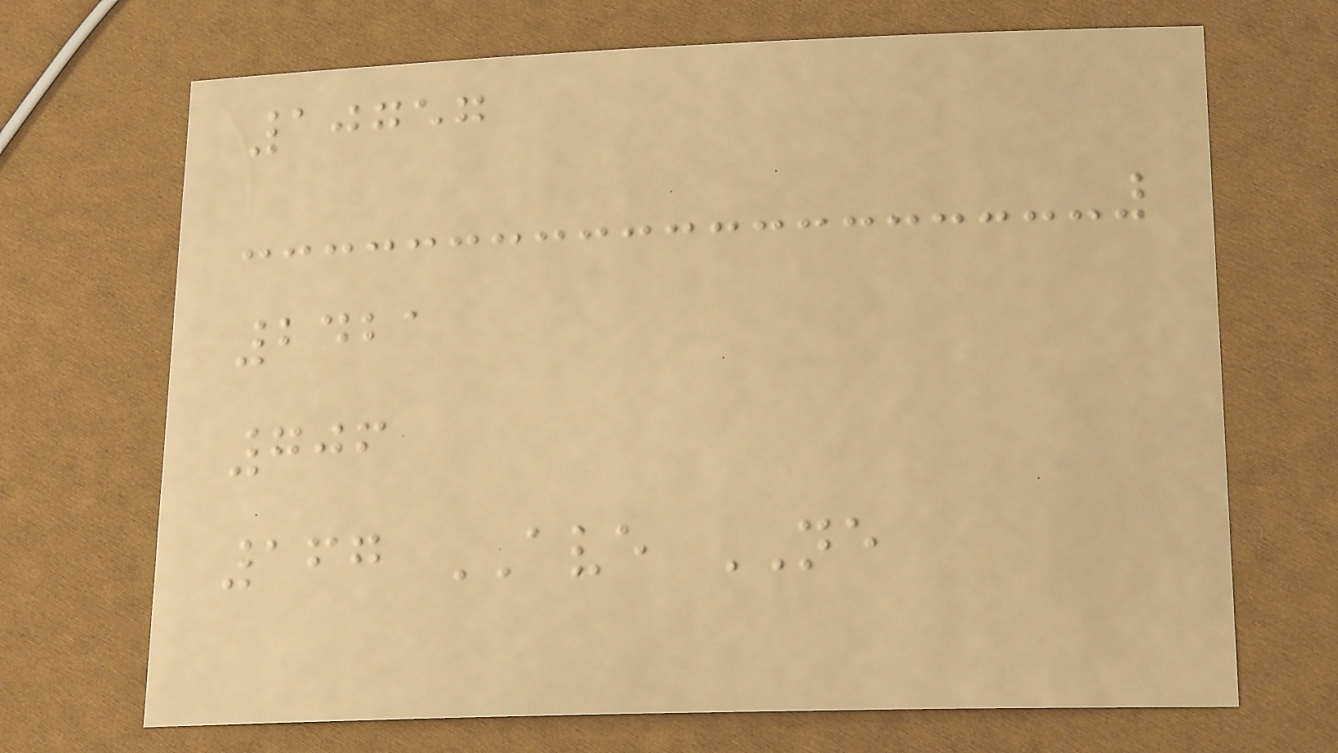10757
2421
706
167 AVE NE
